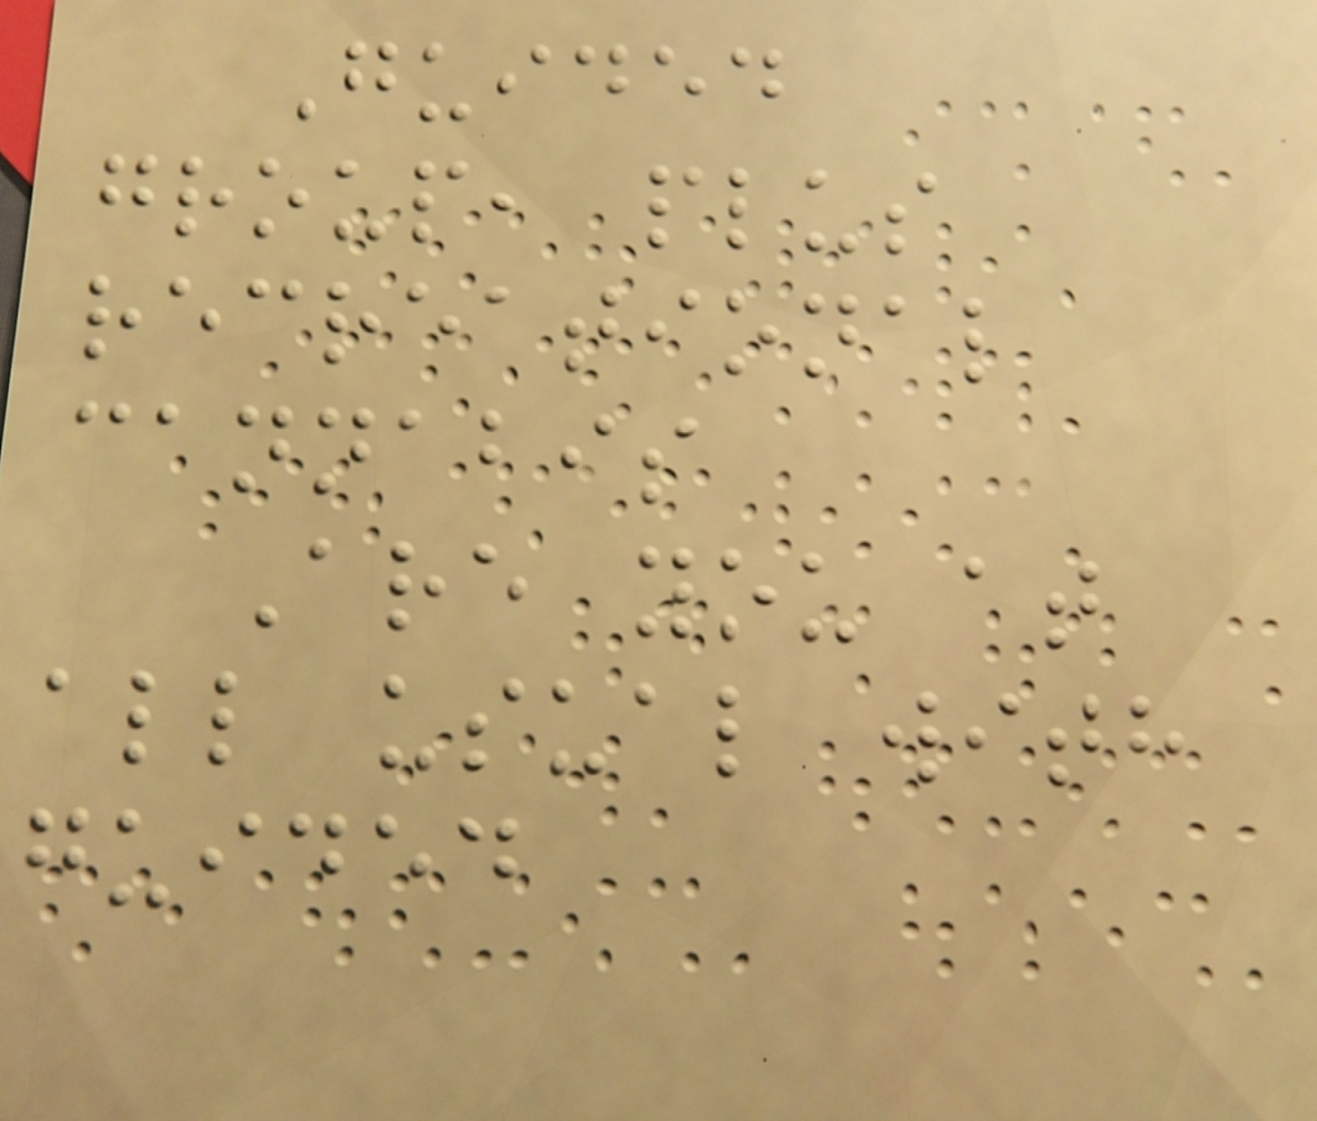Guided
group, plus
recreational
cannabis
Are you at
all usual with
guided
